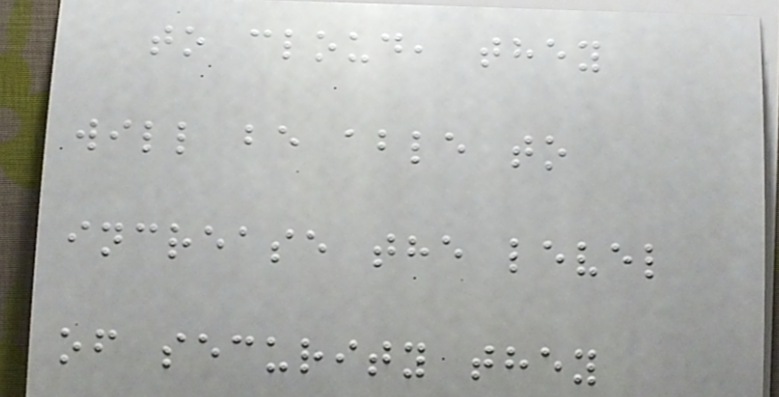to cloud, they
will be able to
increase the level
of security they
